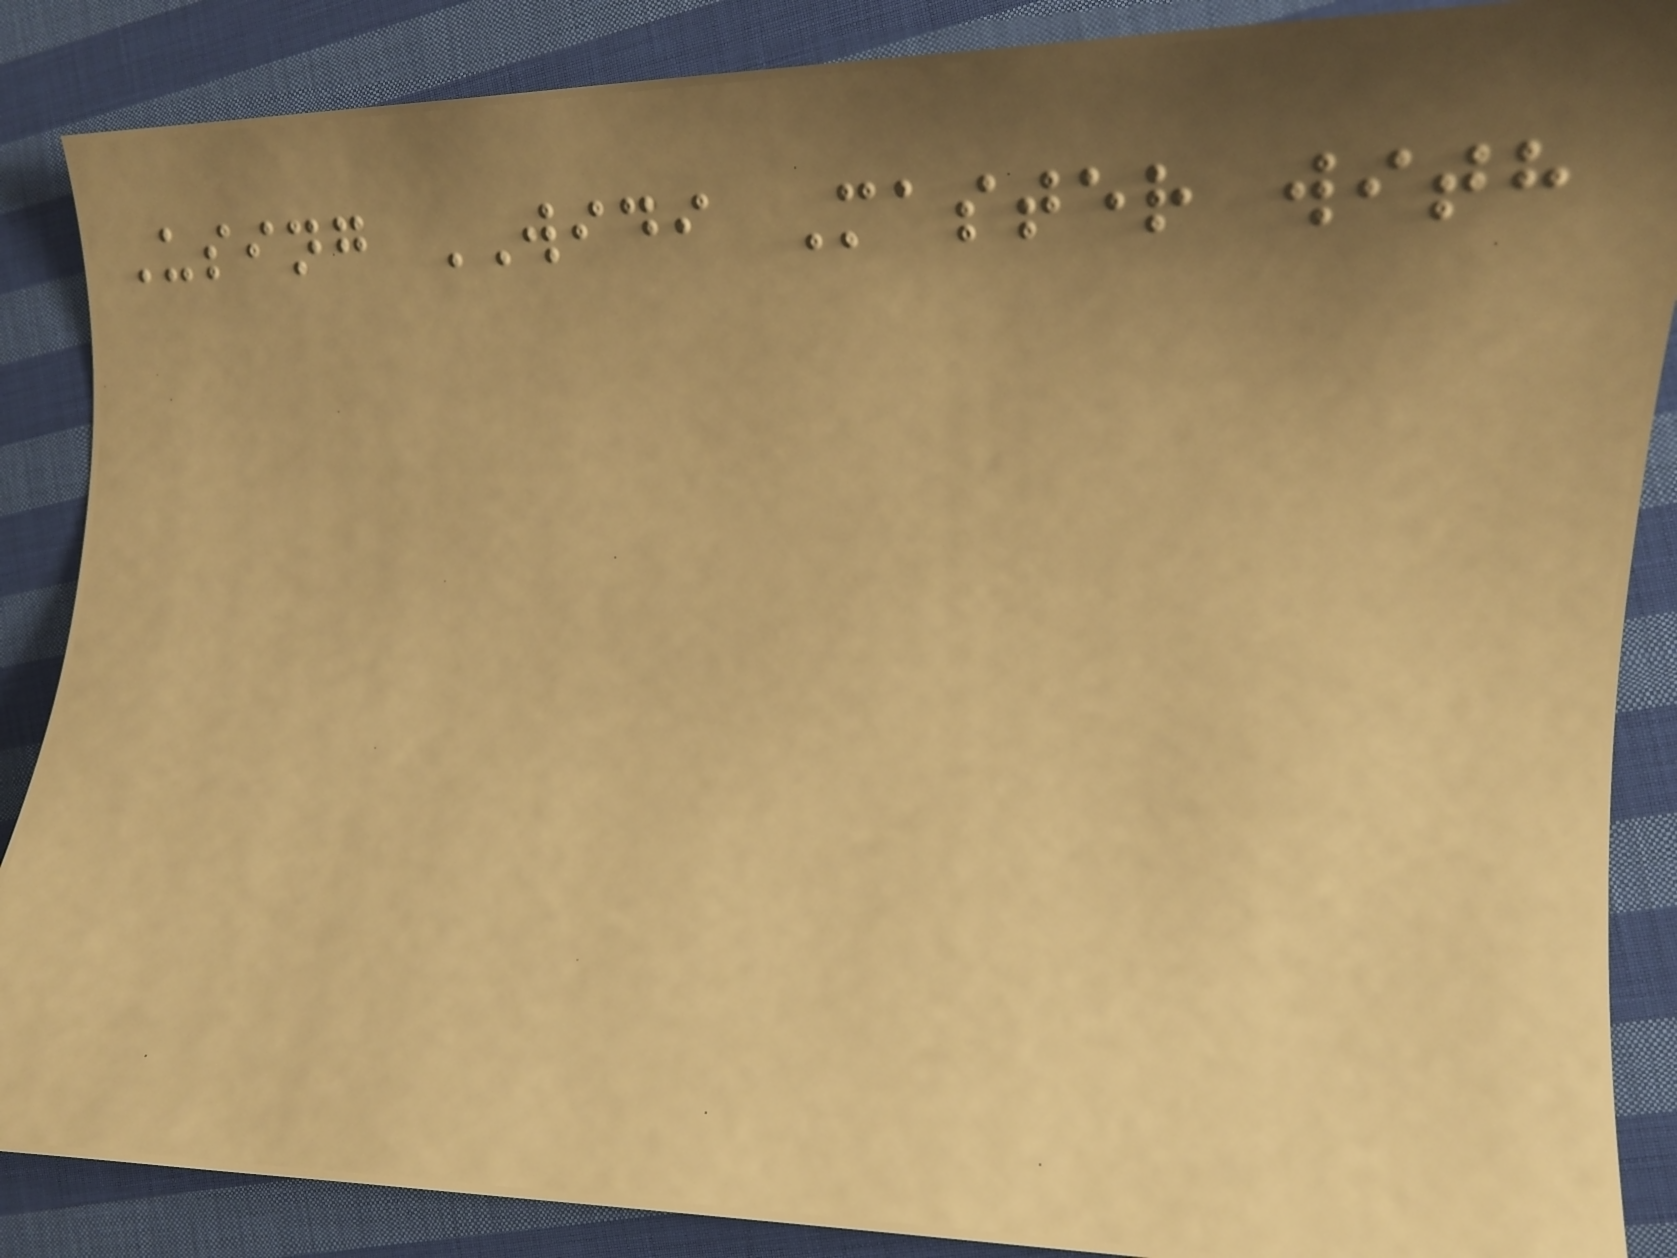Using WIDI Master with
